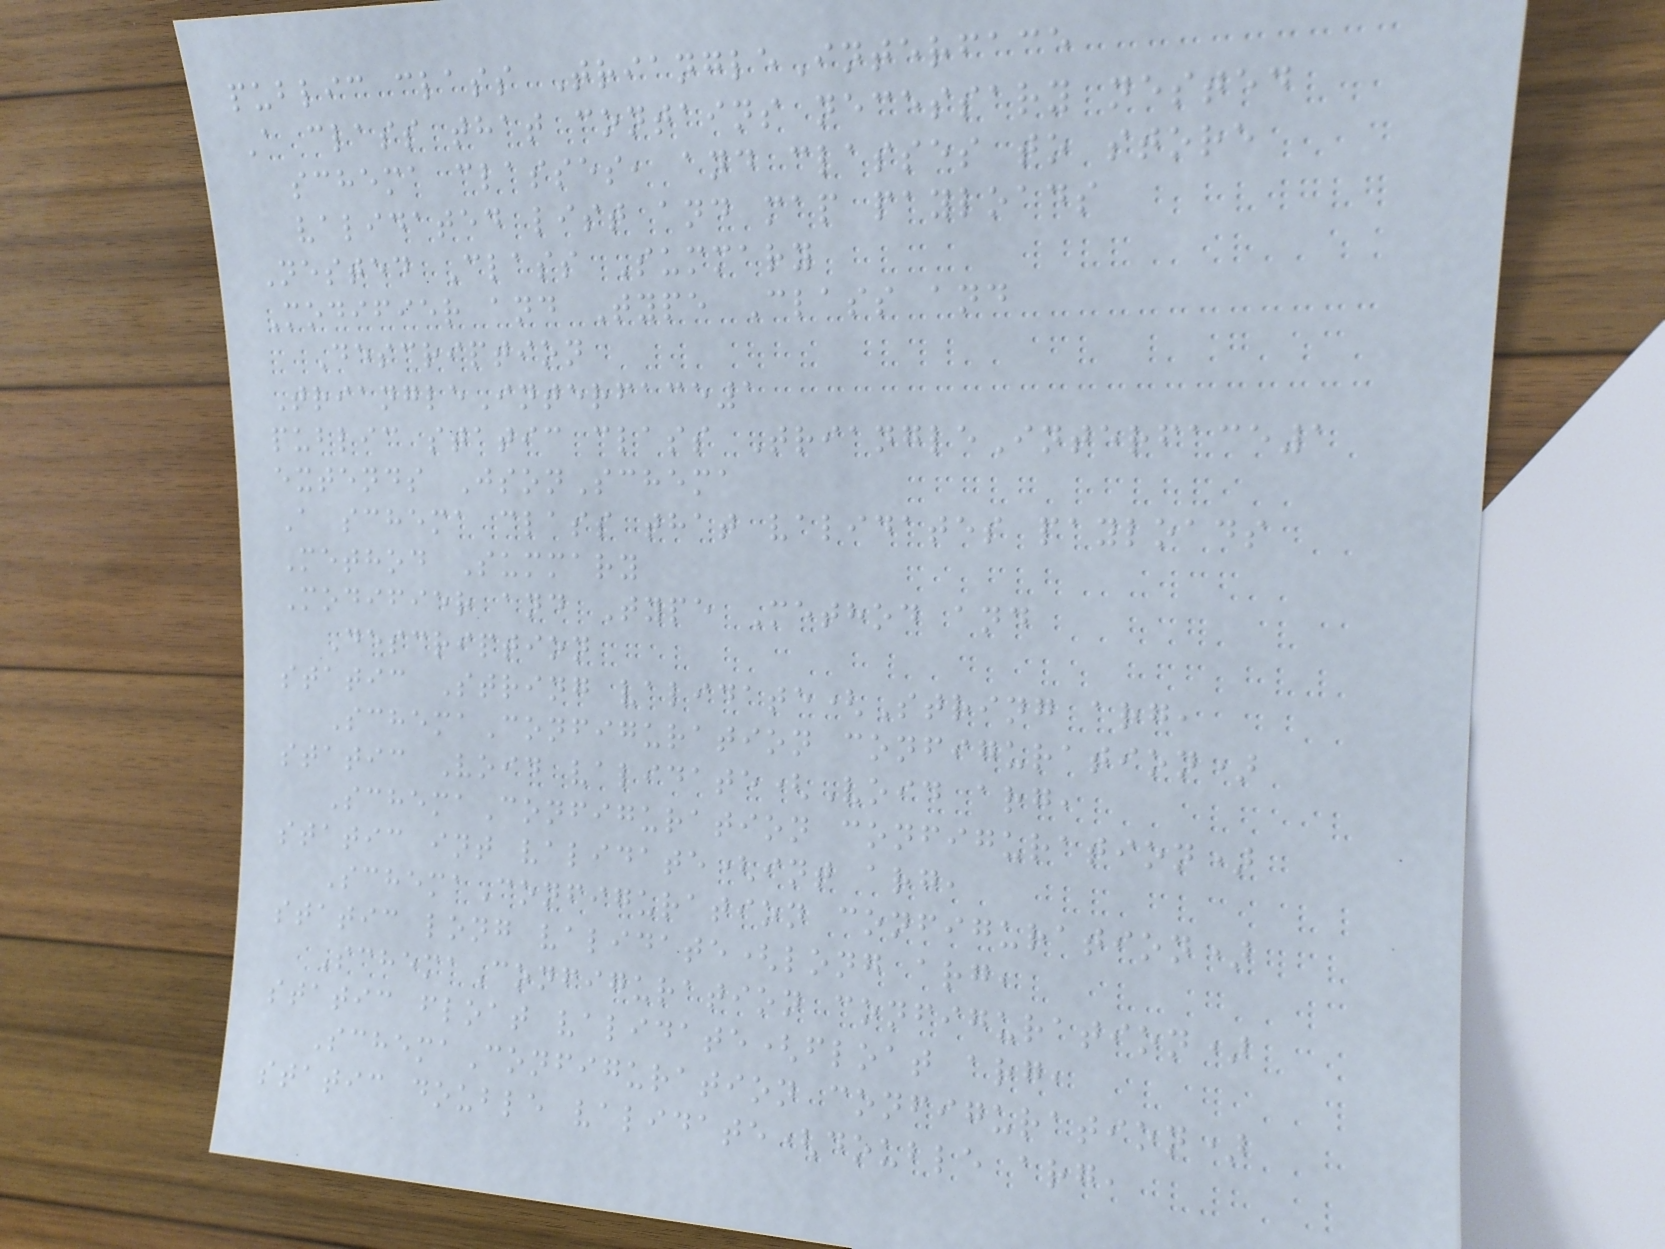public class TriangleInterface
A class that contains necessary nested
schema classes, and classes to store
validated list and map payloads
Nested Class Summary
Modifier and Type Class and
Description
TriangleInterface1
public static class TriangleInterface1
extends JsonSchema
A schema class that validates payloads
Method Summary
Modifier and Type Method and
Description
static String validate(String arg,
SchemaConfiguration configuration)
static Void validate(Void arg,
SchemaConfiguration configuration)
static int validate(int arg,
SchemaConfiguration configuration)
static long validate(long arg,
SchemaConfiguration configuration)
static float validate(float arg,
SchemaConfiguration configuration)
static double validate(double arg,
